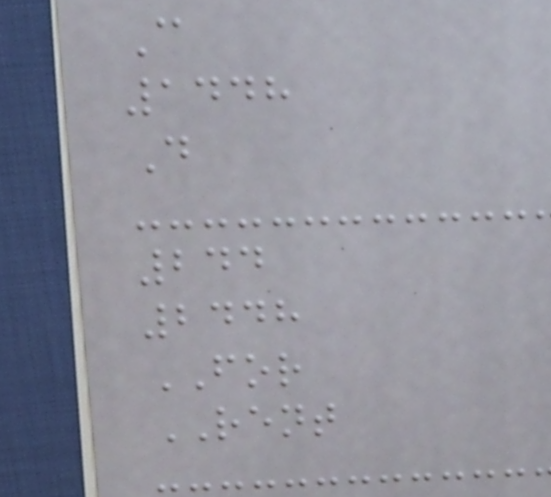C
1448
D
244
2448
FOR
RENT
